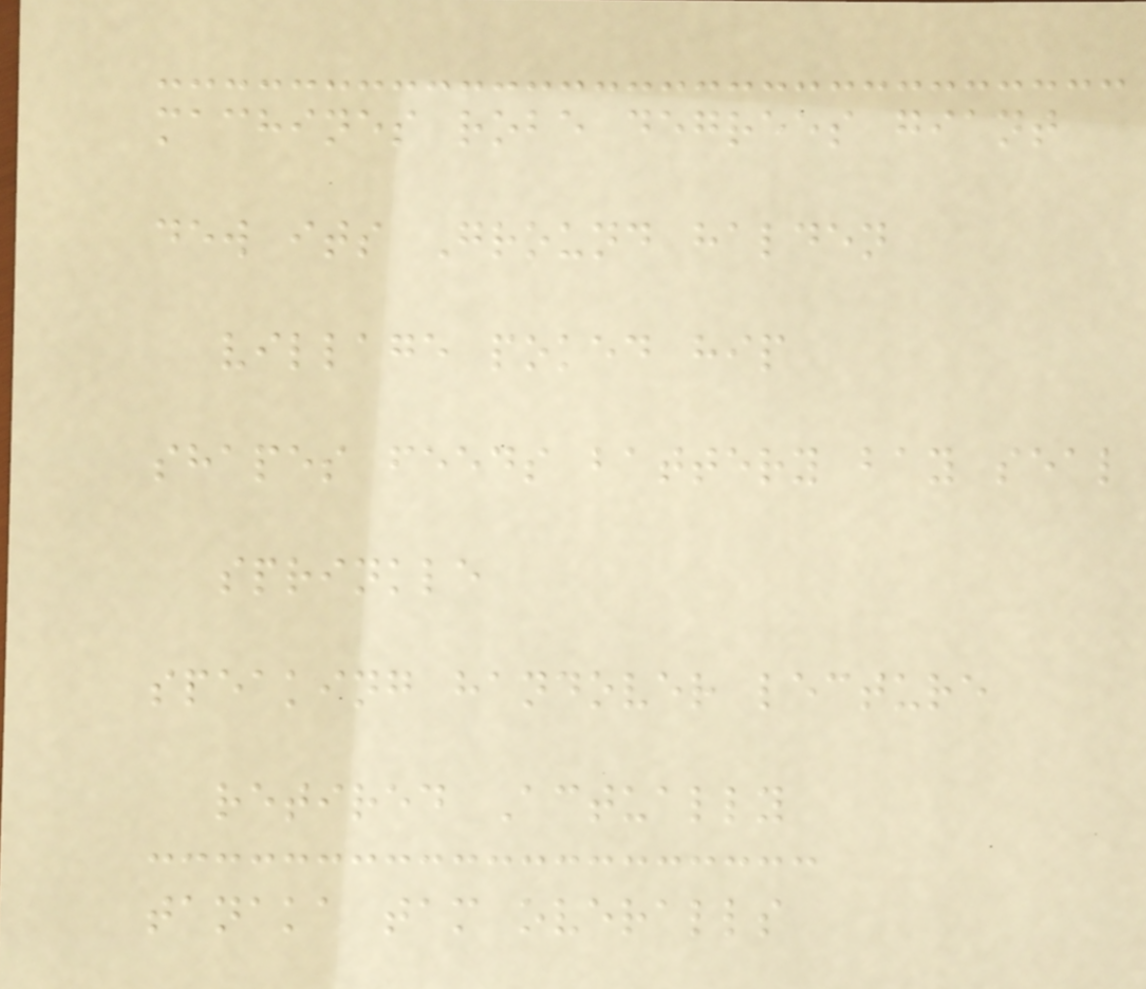machines robe degrees giant
dew its Ground halden
village poked hip
shapes feeds battery bay seal
sprinkle
speaking handover lecture
retired Actually
tanaka tam overalls
